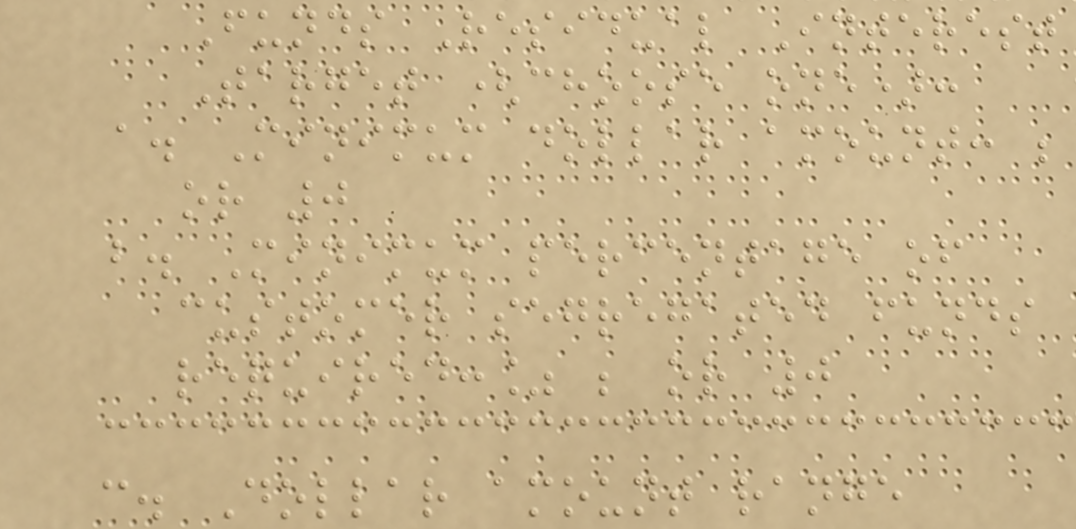Funds Residual Interest
Target (choose one):
a. Minimum dollar amount: ;
or 0
b. Minimum percentage of
customer segregated funds
required:% ; or 0
c. Dollar amount range
